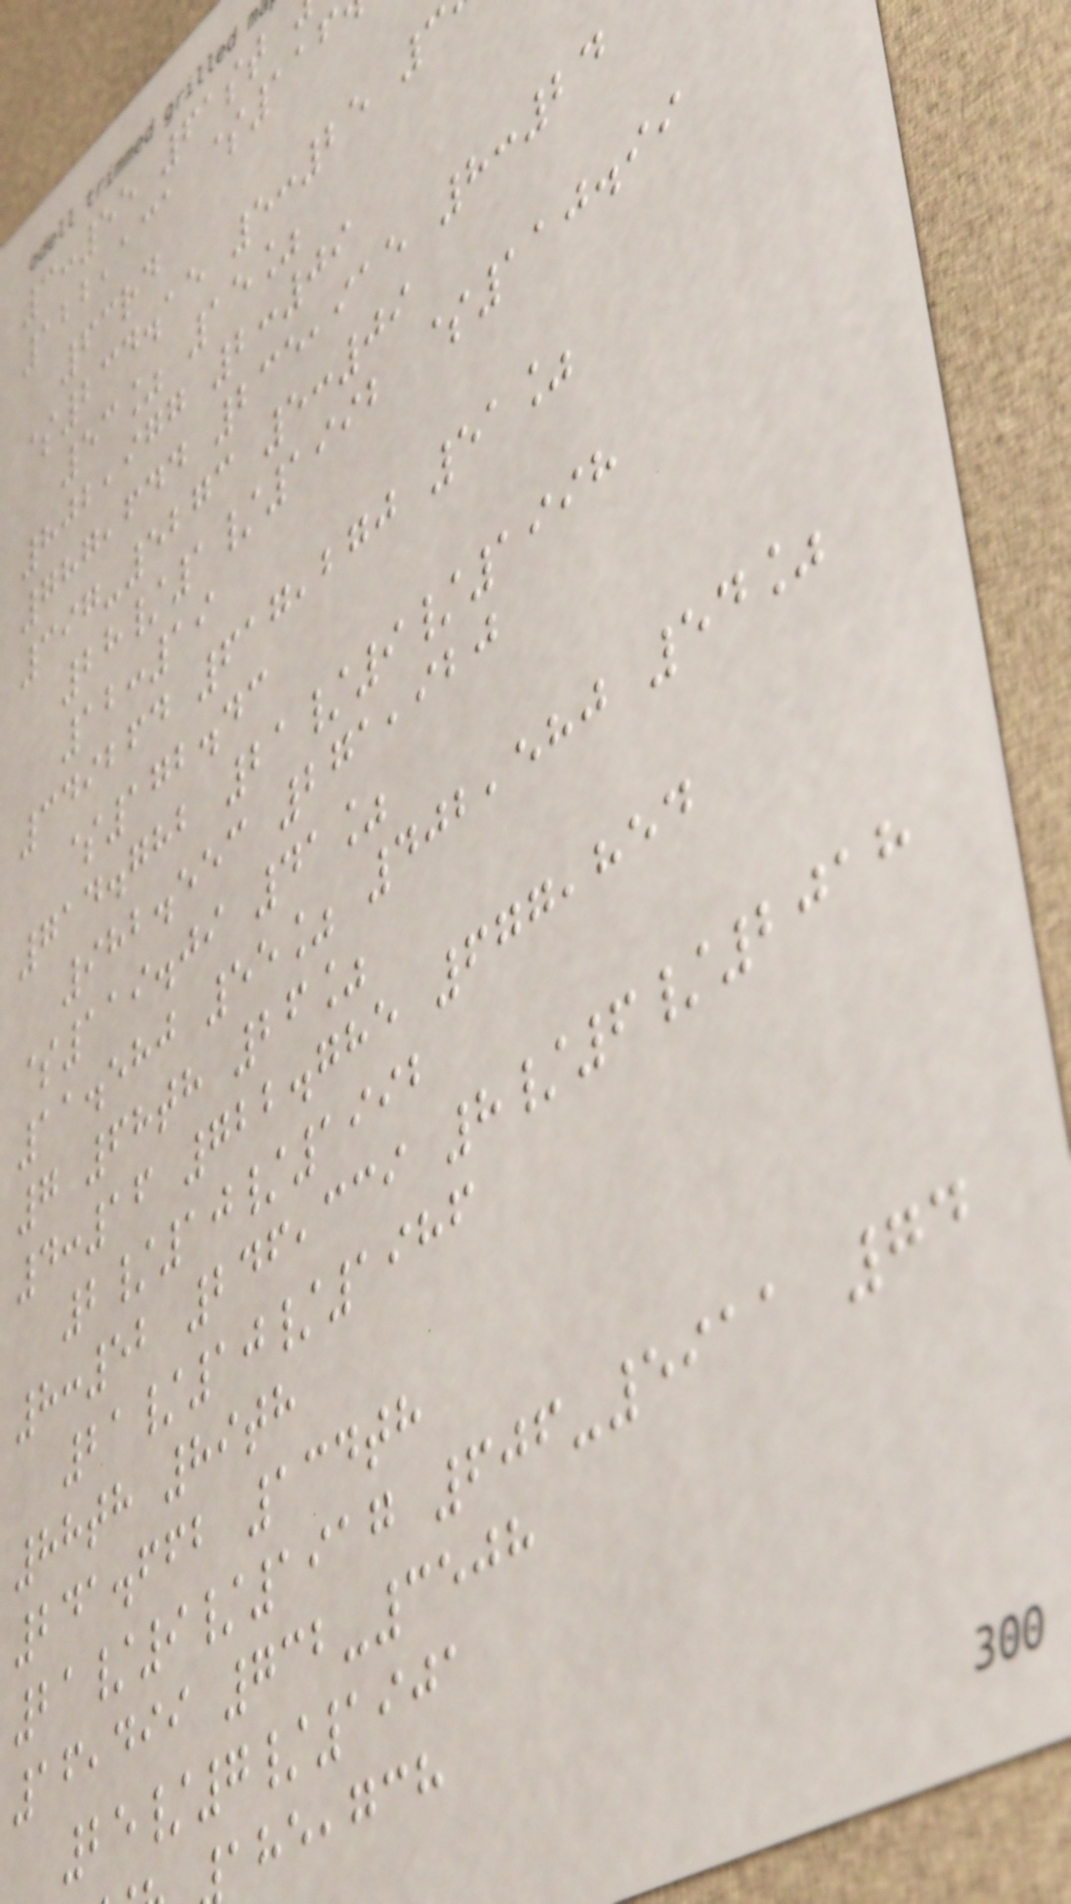3:55 61st
122,131 $116
63rd
$234.15 5:25 3
53% 15%
802,977 2:09
787,644 235,915 8:24
397-5273 5:09
28/1/1992 $110.99
12:19
349264 617,270 51%
$172.43
714.782 21/9/1998
982.553 271,920
$119.09 41%
11.580 55% 402,580 54%
7 68th 26%
4:16 722.785 677,854
2/10/1992
8:52 246,339 8/6/2018
21/10/1986
88th 89th
241.662 134th
21/9/1917 606-5911 74
16,499 732-3508
25/7/1901
,gch
